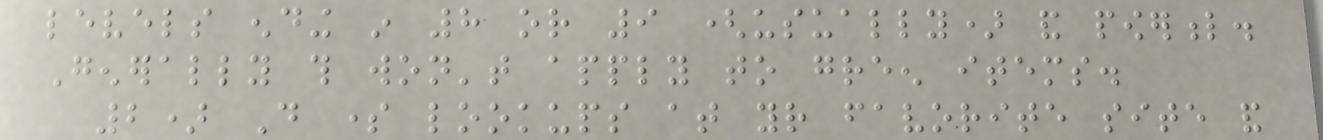levels ending in 8 or 9 (usually) and powerful.
Generally this won't apply to green items.
2) Do some lookups at your favorite site and
